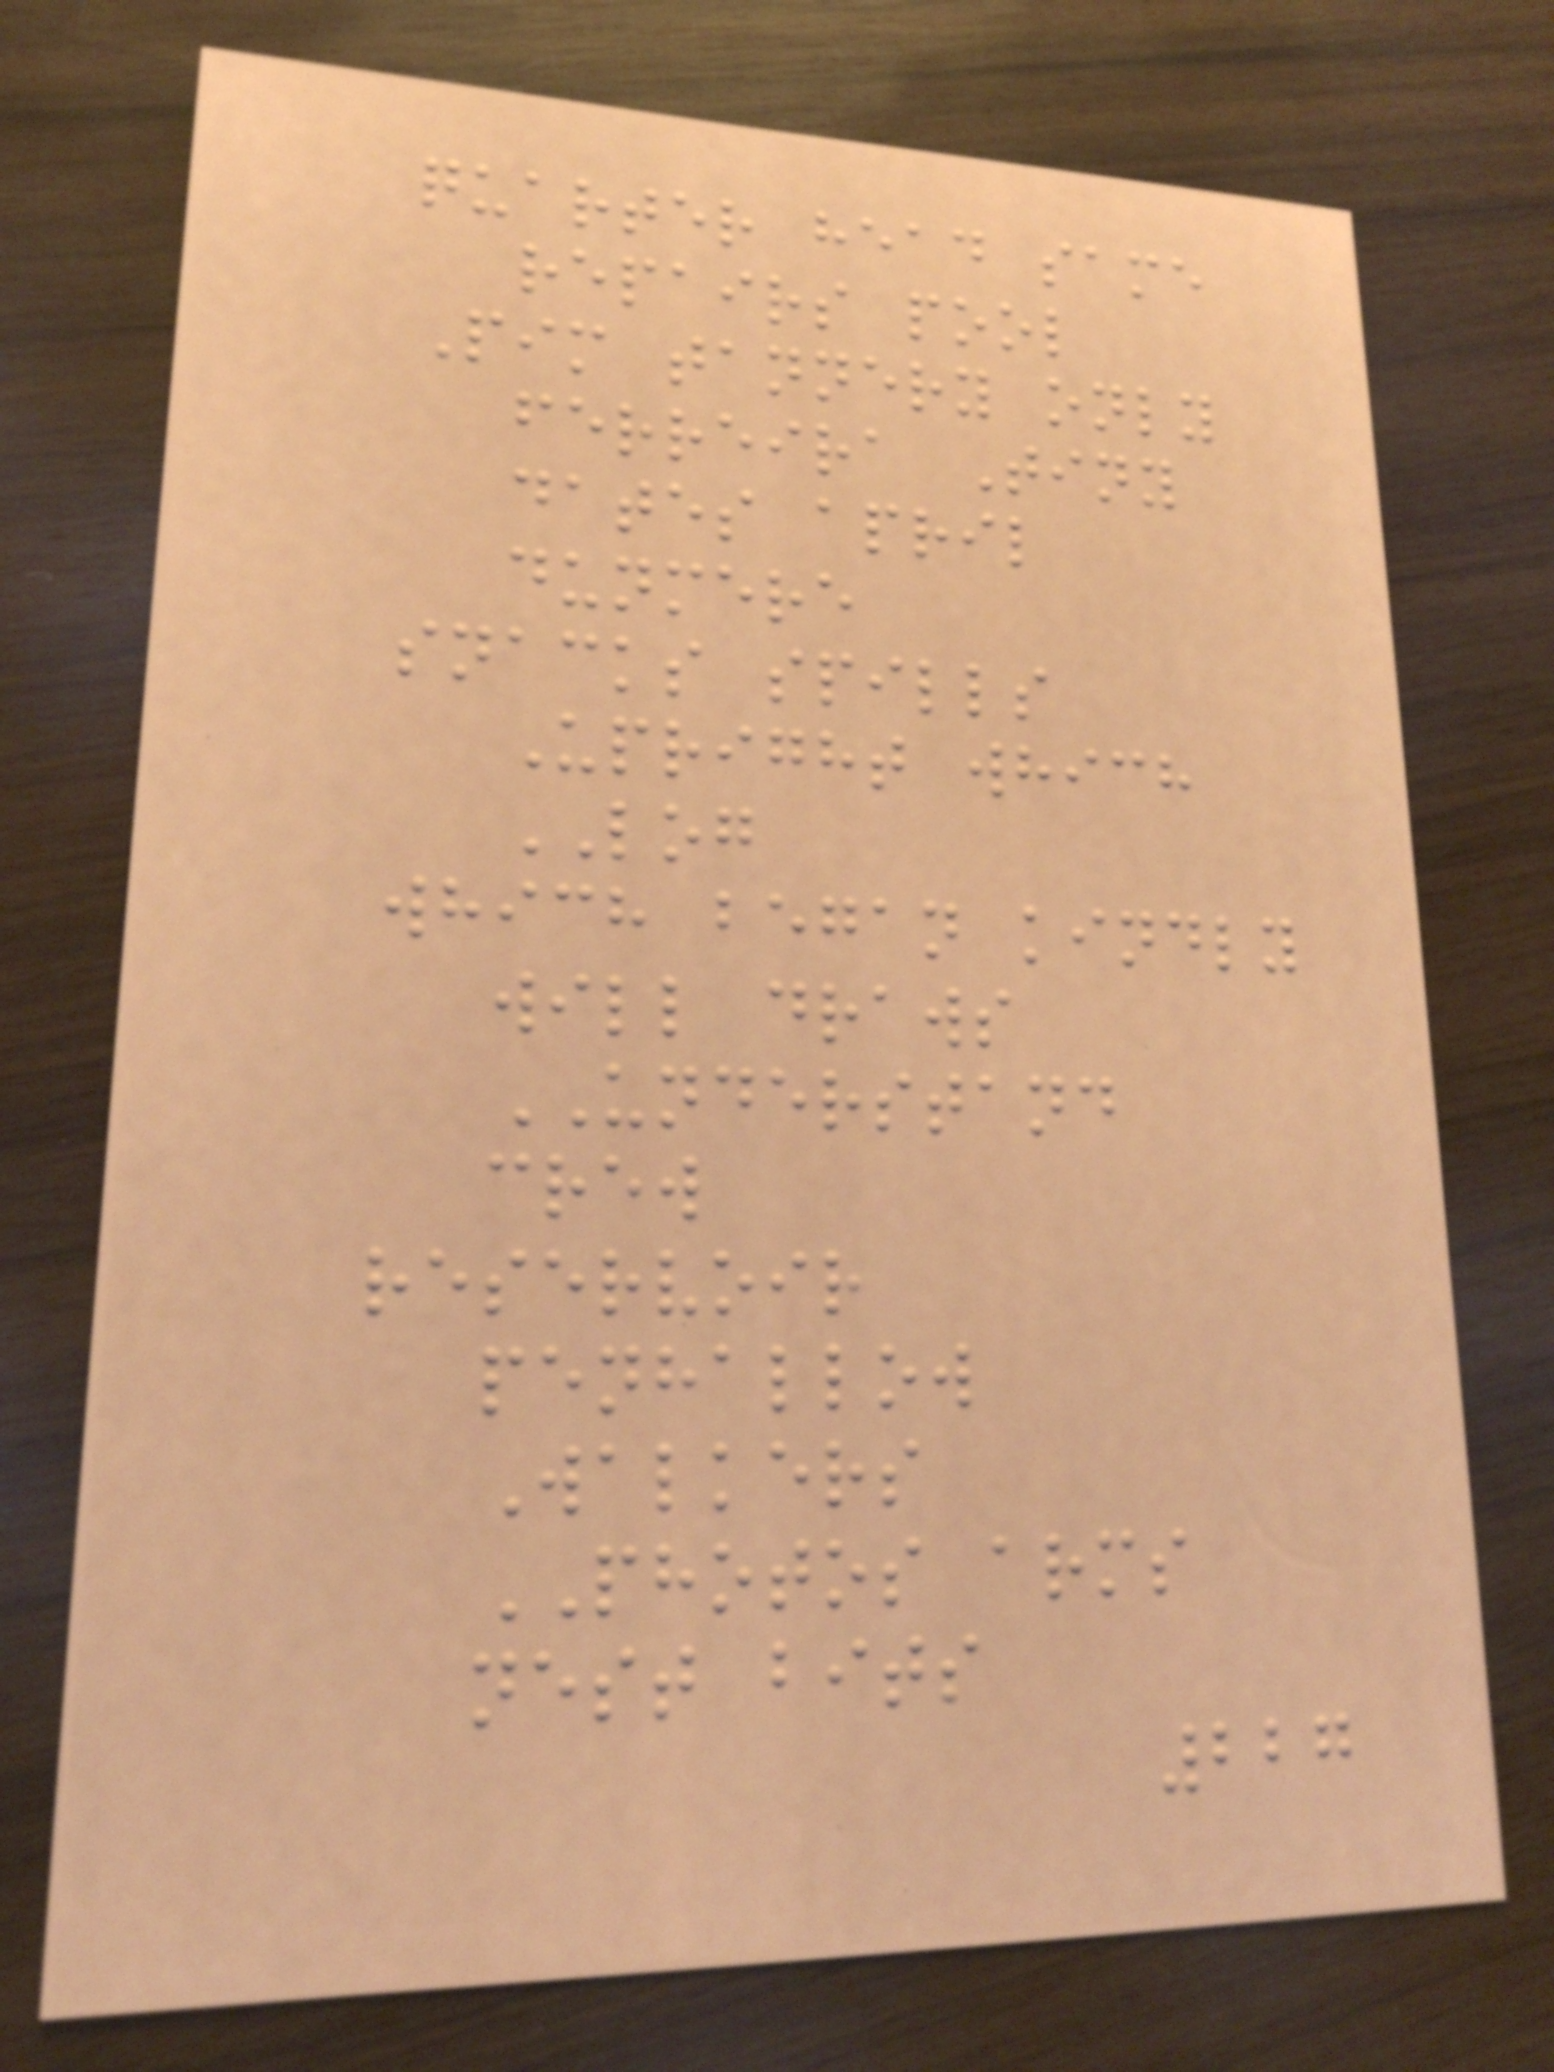quarter head same
repairs pool
Pim tannery only
ferreira Tiny
dates april
dunmere
snacks spills
Upright which
LOG
which began kindly
will draws
UNDERSTAND
crew
reservoir
penhallow
Walkers
PHOTOS arms
nest bits
227
